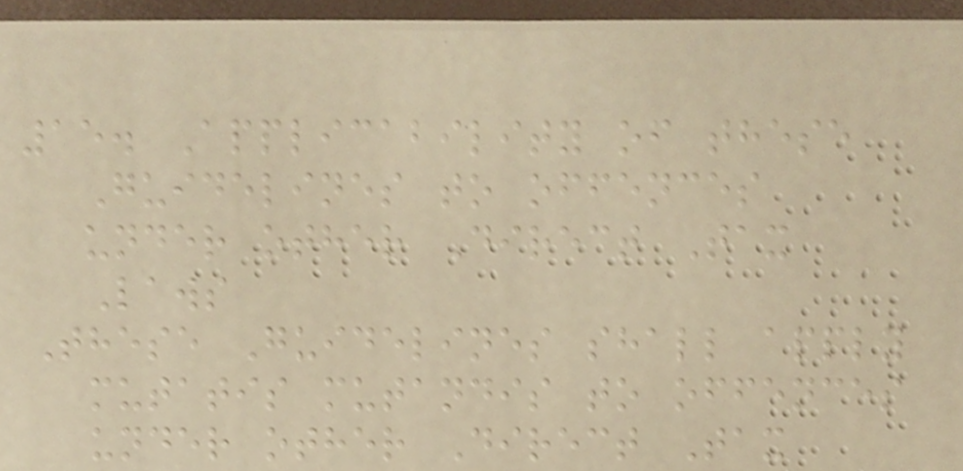15. Applicability of these
Guidelines to offences
under other Direct Tax
Laws
These Guidelines shall apply
mutatis mutandis to offences
under other Direct Tax
